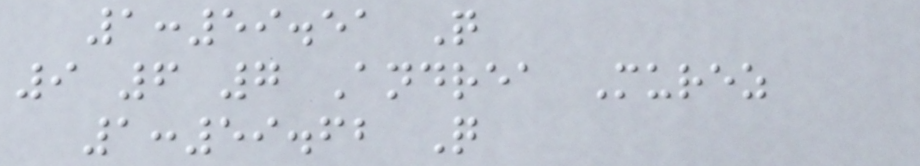1:59.51 Q
9 6 7 Andrea Murez
1:59.62 Q
